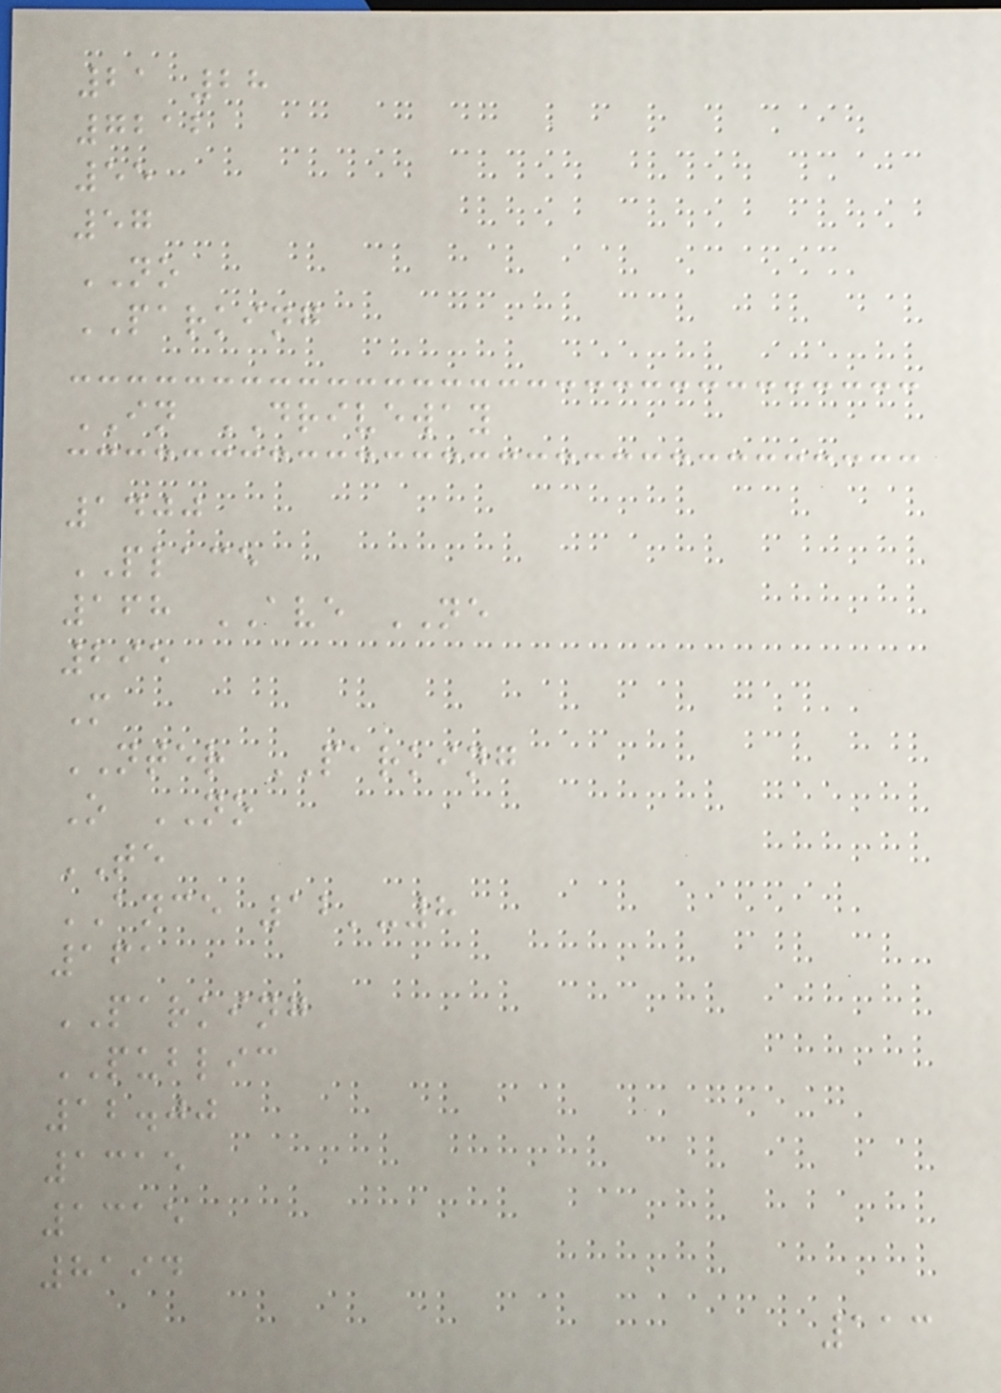21 28
7212
55
57
NO
PARKING
IN DRIVEWAY
1400
PLACE
168 AVE NE
295
M
NTER PARKING
O NO
TE
ANCE 12'-8
161
PARKING
PUBLIC
12.00
1315
1315
8194
113
